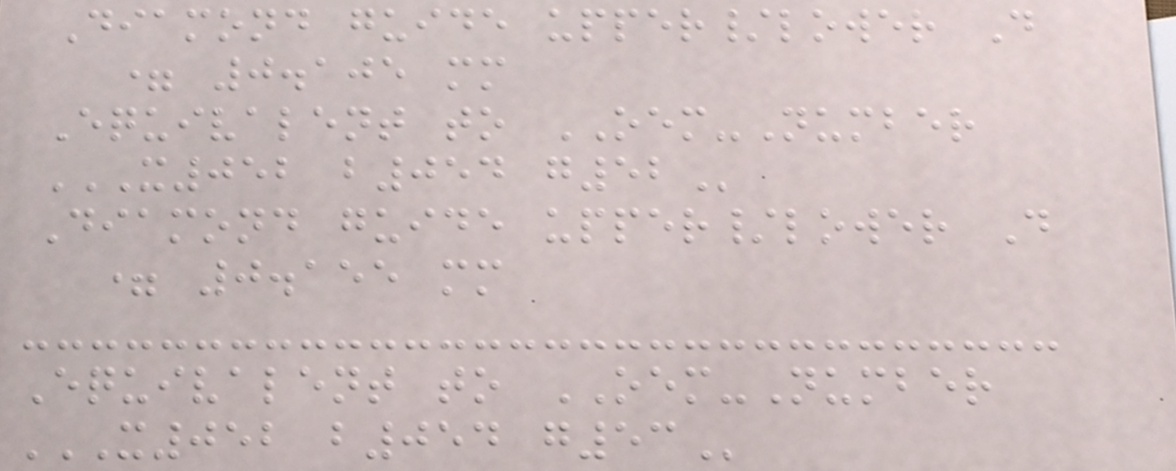Diamond guide upper/lower D
= 0.105 mm
Equivalent to OEM-Number
X052 B054 G52
Diamond guide upper/lower D
= 0.155 mm
Equivalent to OEM-Number
X052 B054 G53
